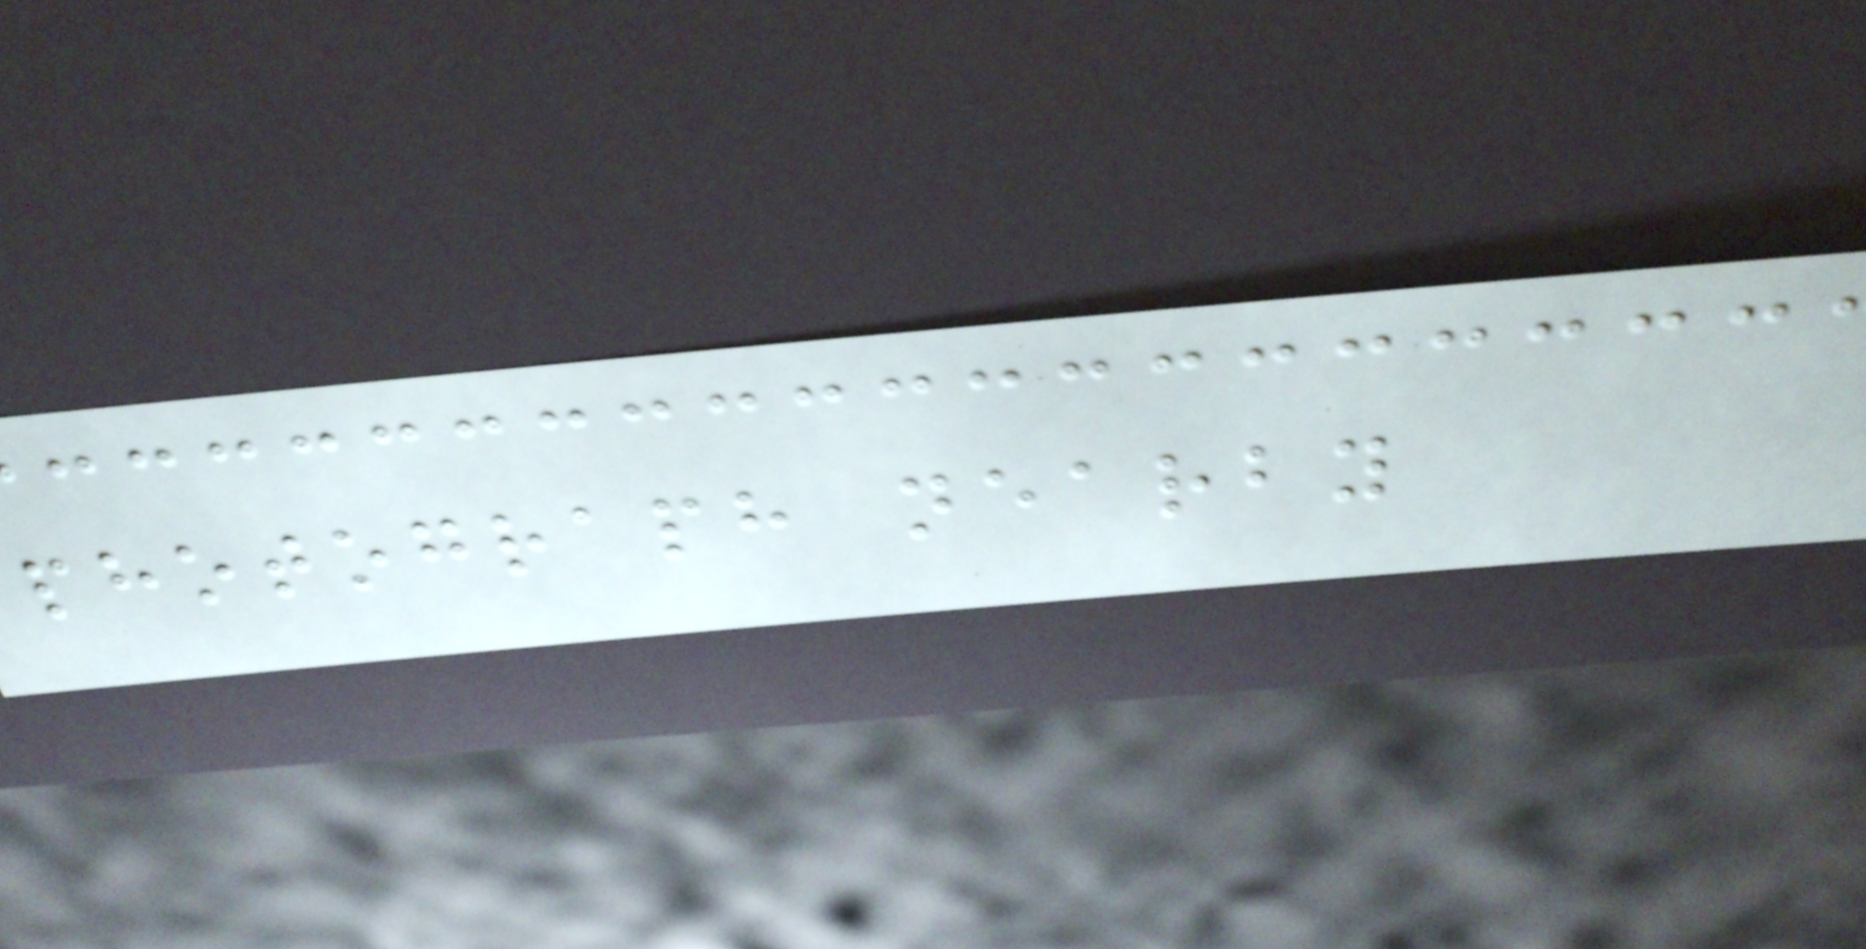photograph nearby
